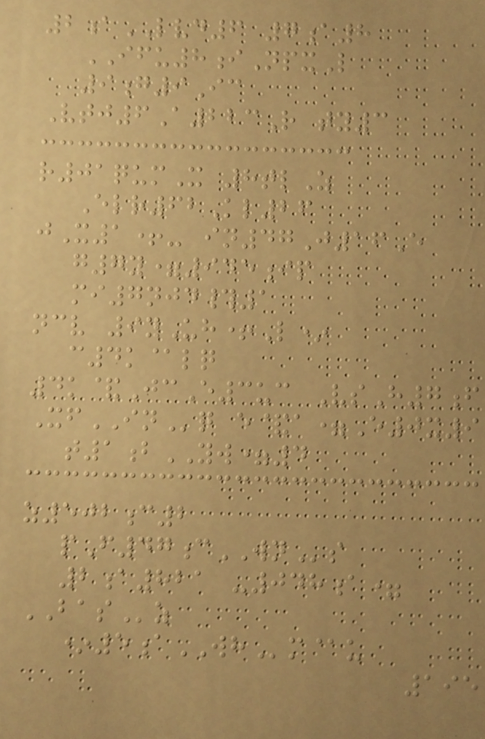2aLVD6 7a8
IFU8iNpxL
9g9Ic
Vtj6A223R ty3
r01qumX 8tlZ
Elr62Kl26
jX1+- in47J16E
g7y=945ip
mi7njd#1
ncv 9yUh+L*
c4k@lq
4k&JcE3uc VsH7f
XfINq e&a=E0x9
t1bYW=4
z502c2
pF47cWNs
2a821 -048a=
BASz
*5aWHm@u
195
